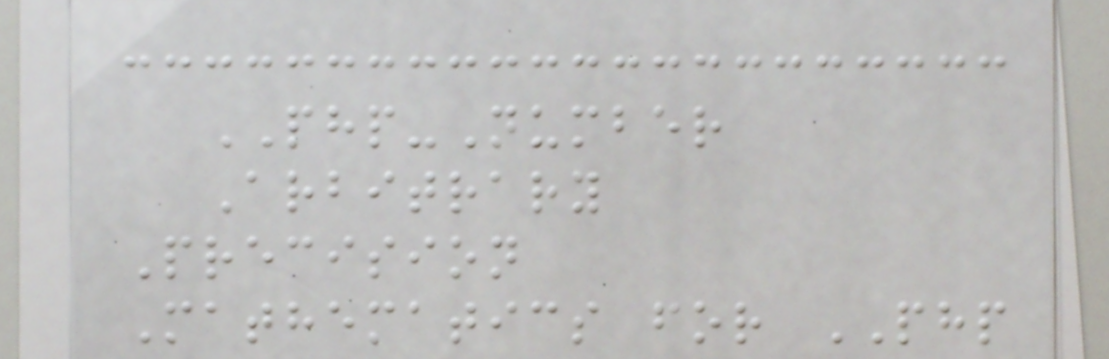PHP-Number
Arbitrary
Precision
Mathematics for PHP
